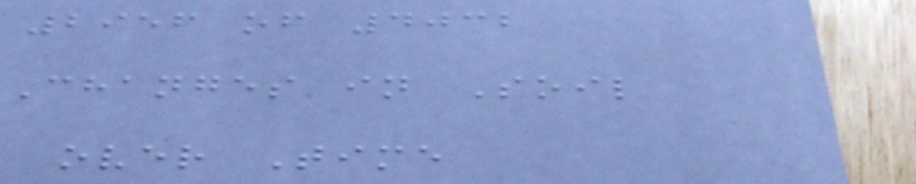2956 of 4032
Changes in Soil
over Time
